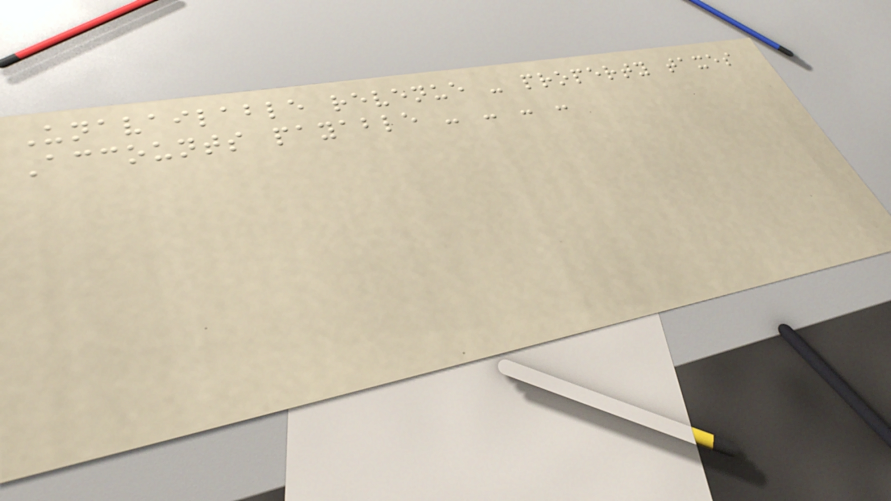Unavailable revenue - property taxes
Accounts payable - - - -
